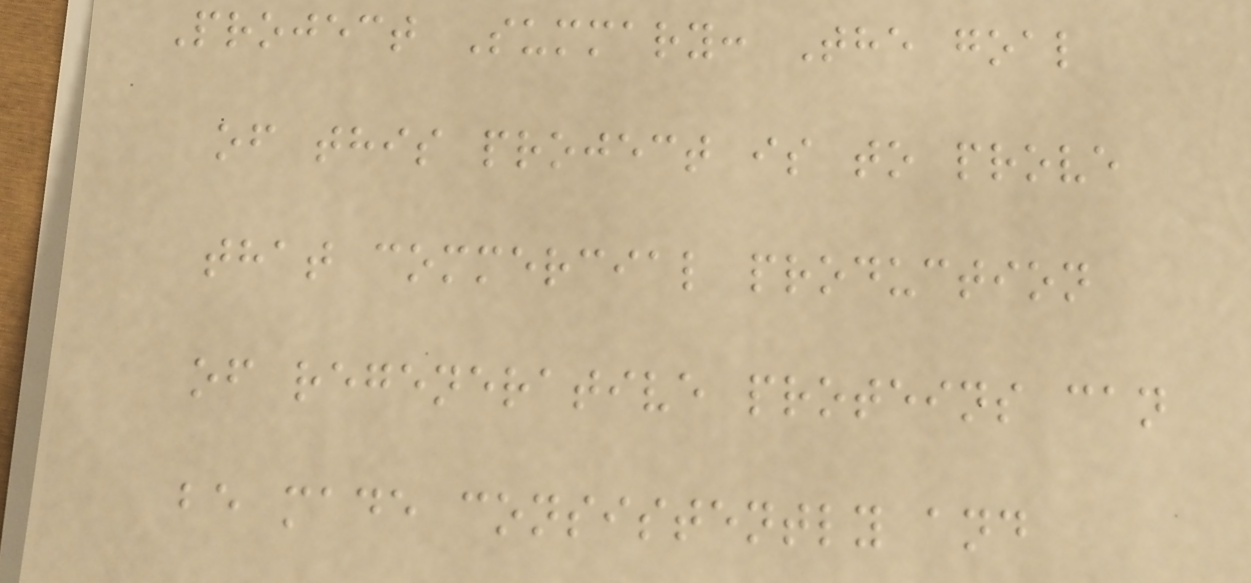Project Summary: The goal
of this project is to prove
that commercial production
of regenerative proteins can
be made consistently and
